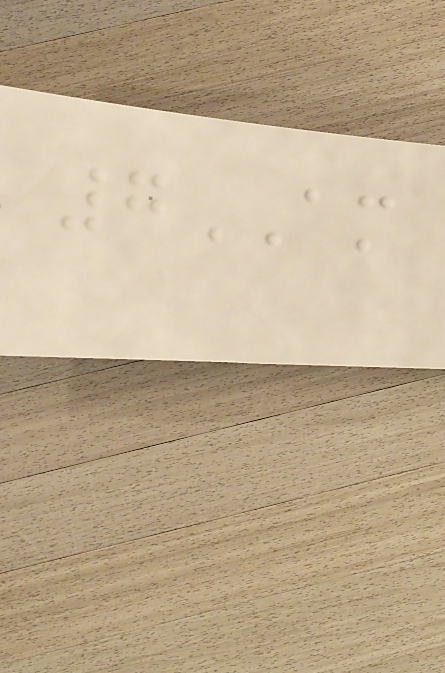7AM
